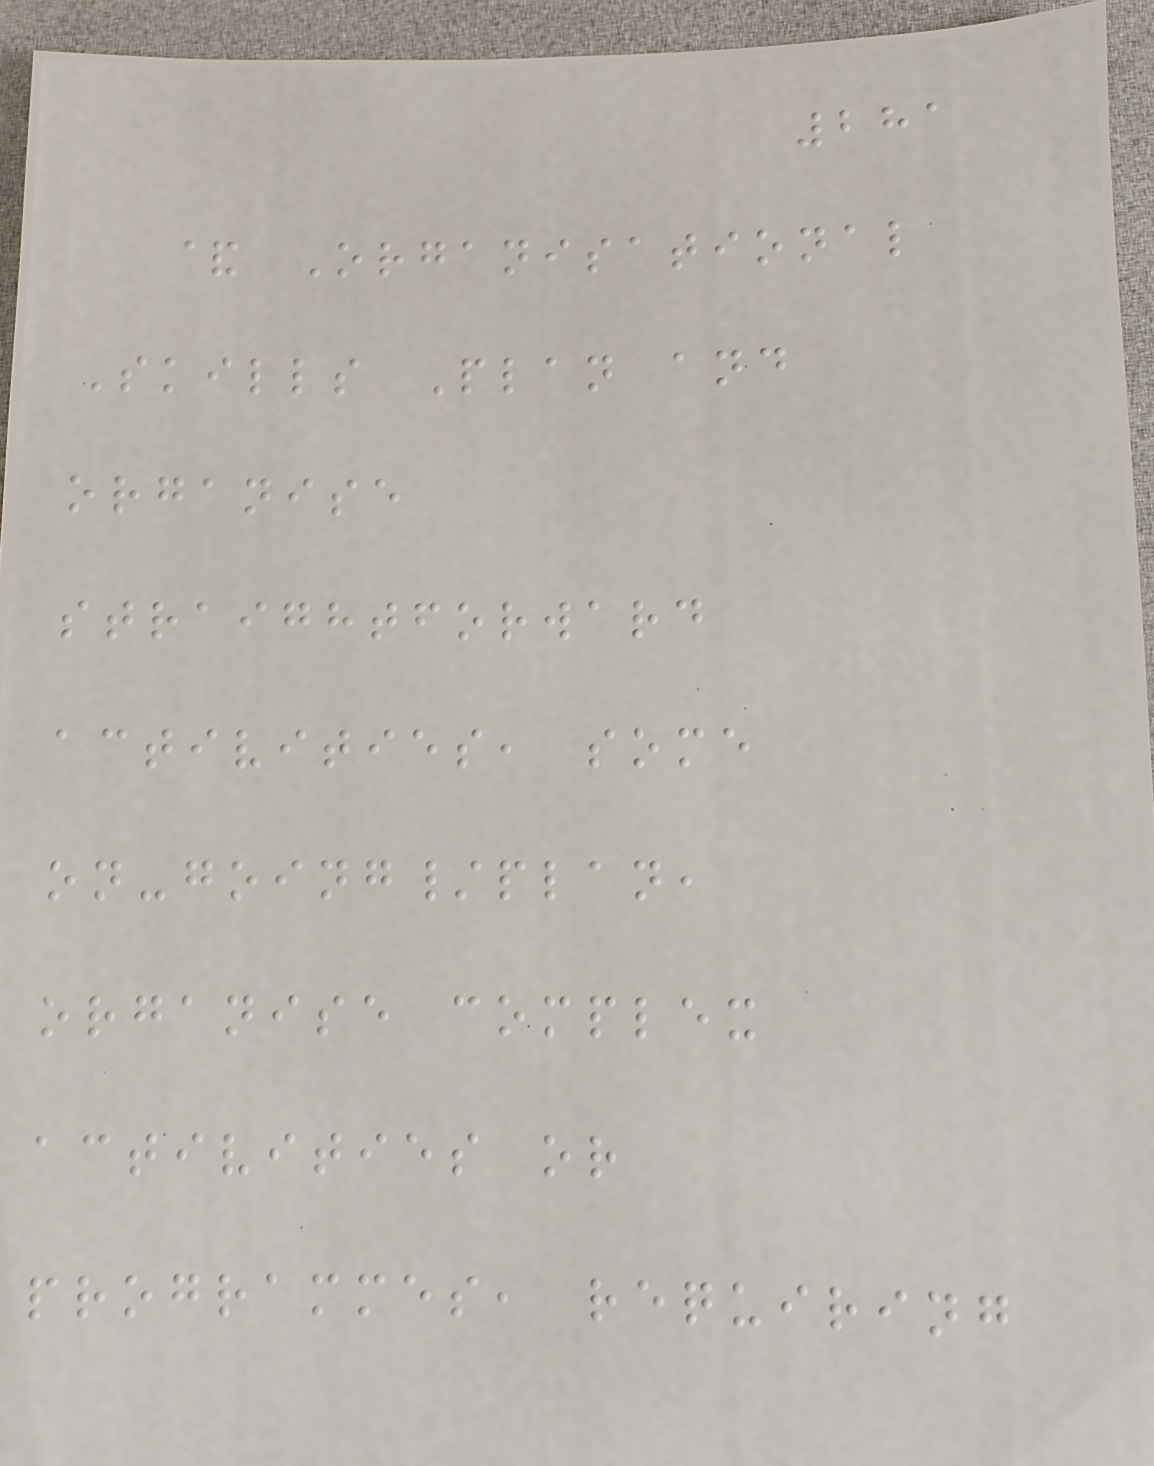281
& Organisational
Skills Plan and
organise
straightforward
activities, some
on-going/plan,
organise complex
activities or
programmes, requiring
